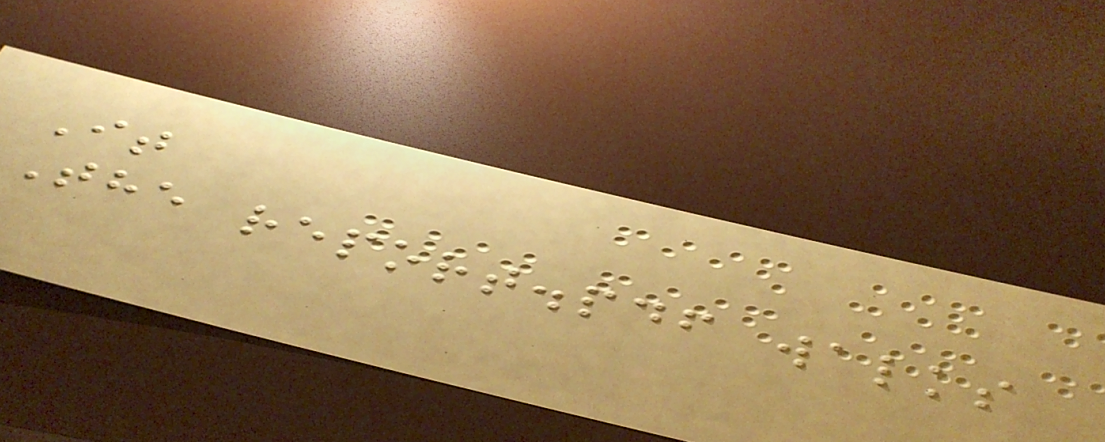It
The report.pdf walks
